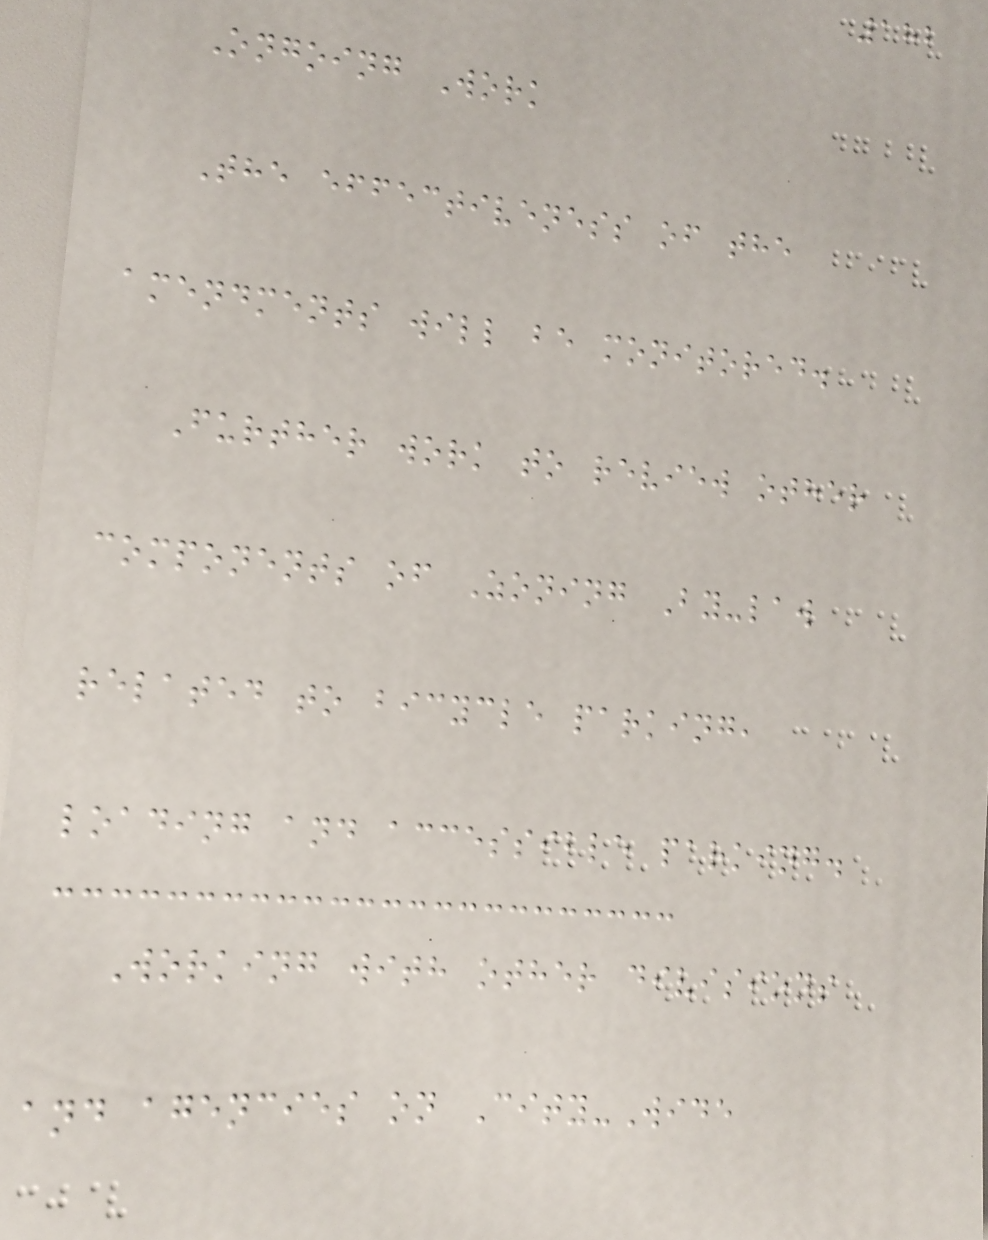182
Ongoing Work
The effectiveness of the
amendments will be monitored.
Further work to review other
components of Zoning By-law
related to bicycle parking,
loading and accessible parking.
Working with other divisions
and agencies on City-Wide
